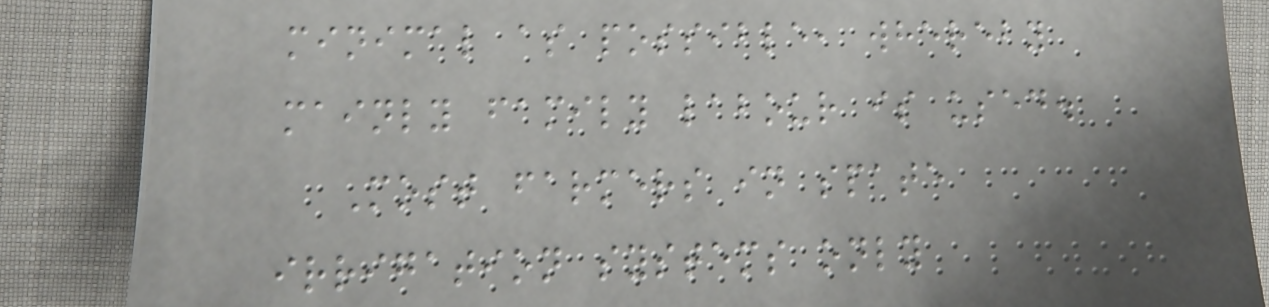minimal as possible, whereby
mainly family labour is used.
Most farmers in spate
irrigation systems only
